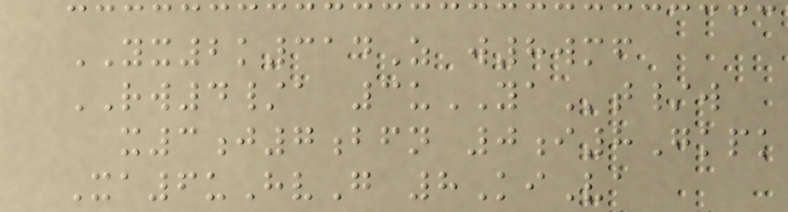YX2k314Z w8wmf
RW4/a 3uYAt/w
x3j7bfn 0i8Gkpk
Xa6uHvG 8KiVa
